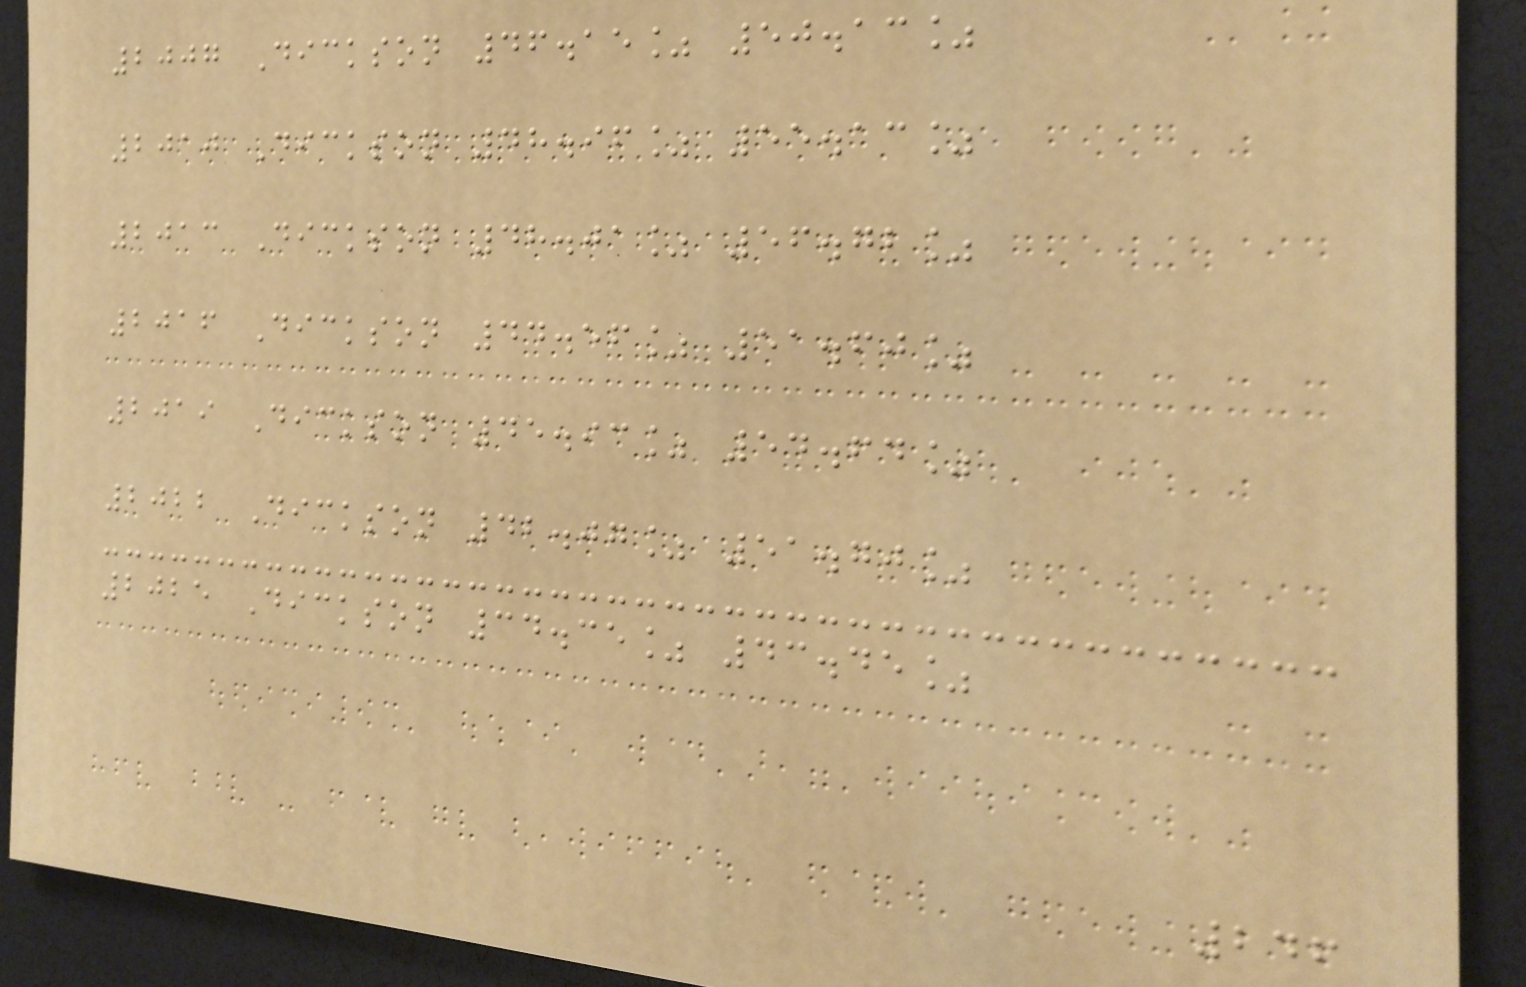2007 Dickson 46.15% 50.13%
2010 Dickson 48.96% 55.13%
2013 Dickson 48.01% 56.72%
2016 Dickson 44.56% 51.60%
2019 Dickson 45.93% 54.64%
2022 Dickson 42.07% 51.70%
2025 Dickson 34.35% 43.45%
246
